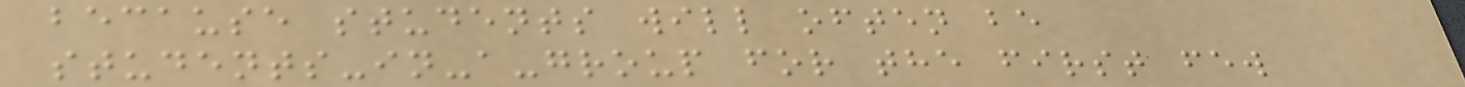because students will often be
students-in-a-group for the first few
